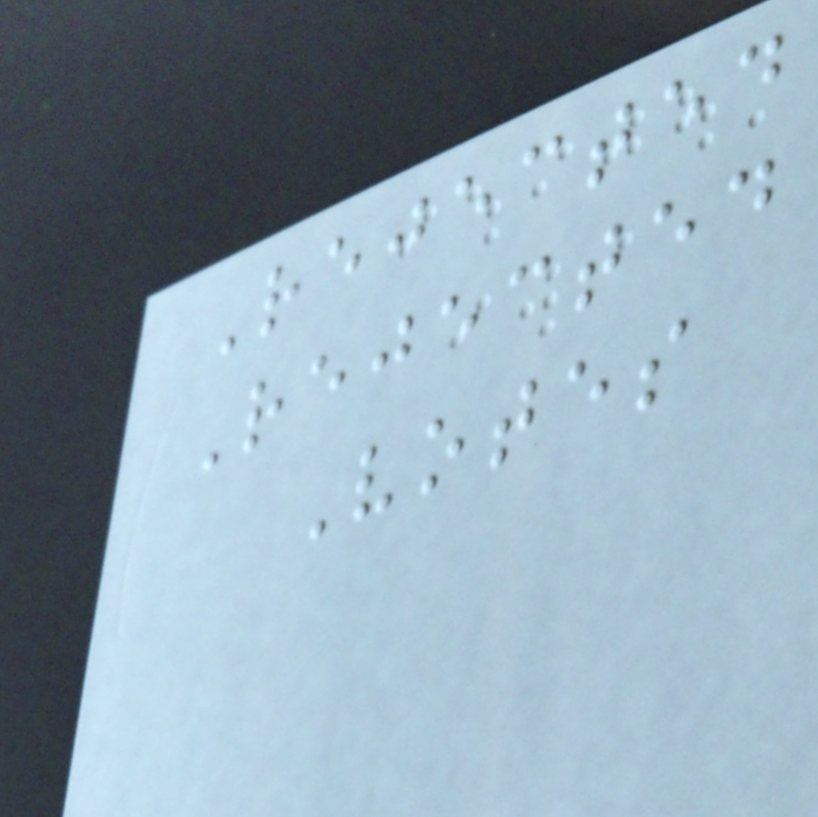Rejected
Rejected
Votes
